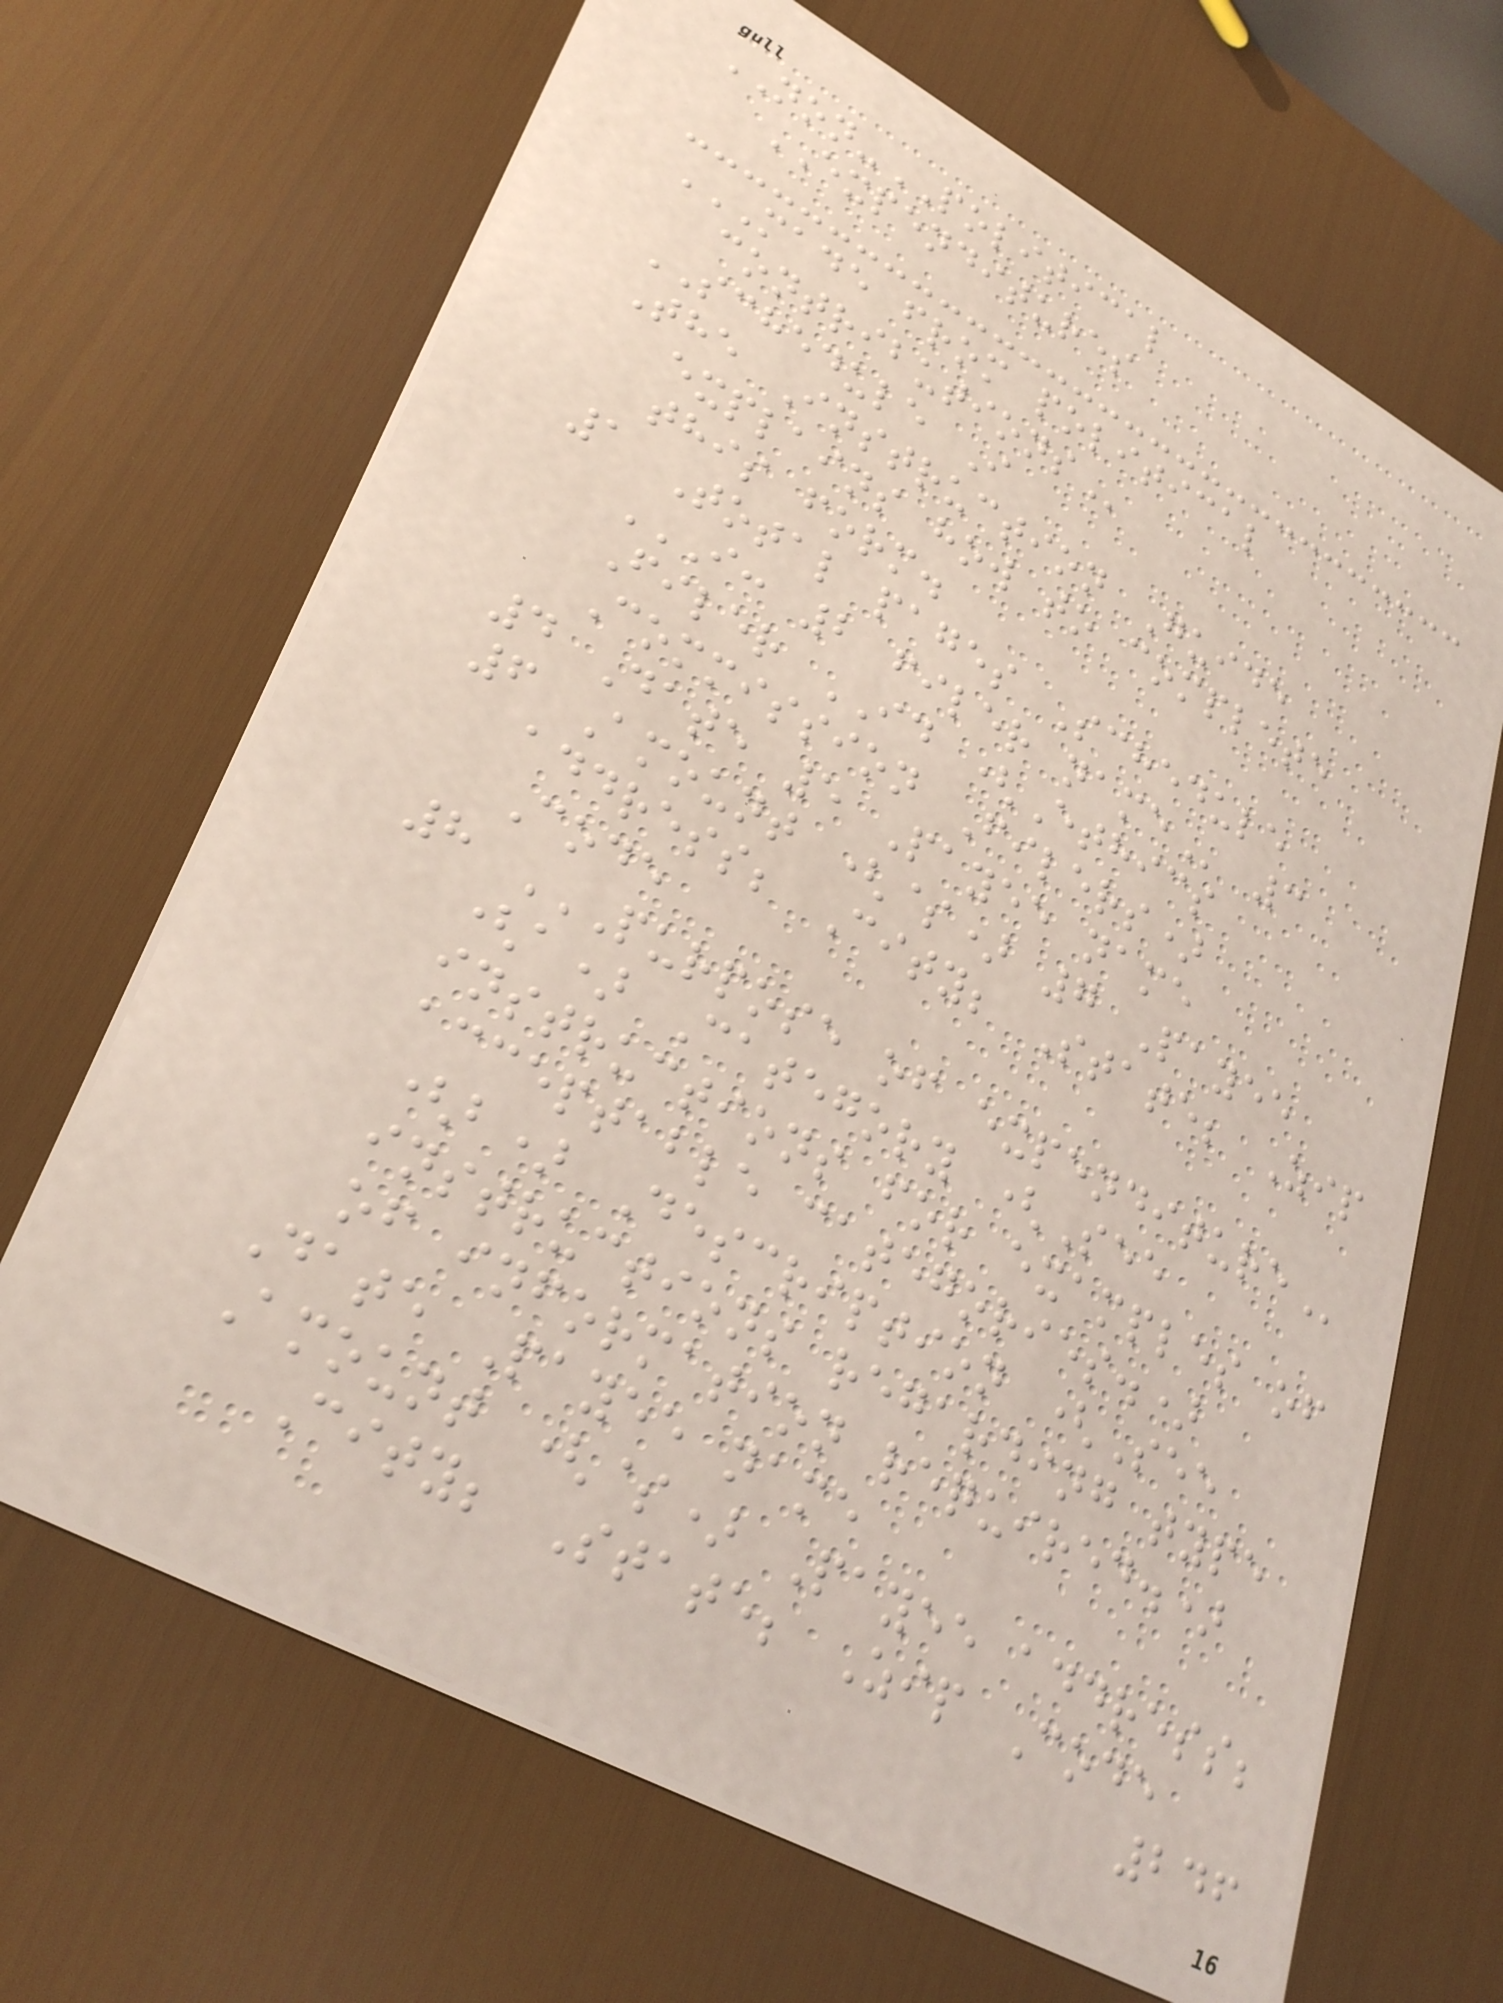NON-POLITICAL
EXPENDITURES
MADE FROM POLITICAL
CONTRIBUTIONS
SCHEDULE I
The Instruction Guide
explains how to complete
this form.
1 Total pages Schedule
I: 2 FILER NAME 3
Filer ID (Ethics
Commission Filers)
4 Date 5 Payee name
6 Amount ($) 7 Payee
address; City; State; Zip
Code
8 PURPOSE OF EXPENDITURE
(a) Category (See
instructions for examples of
acceptable categories.)
(b) Description (See
instructions regarding type
of information required.)
Date Payee name
Amount ($) Payee address;
City; State; Zip Code
246
